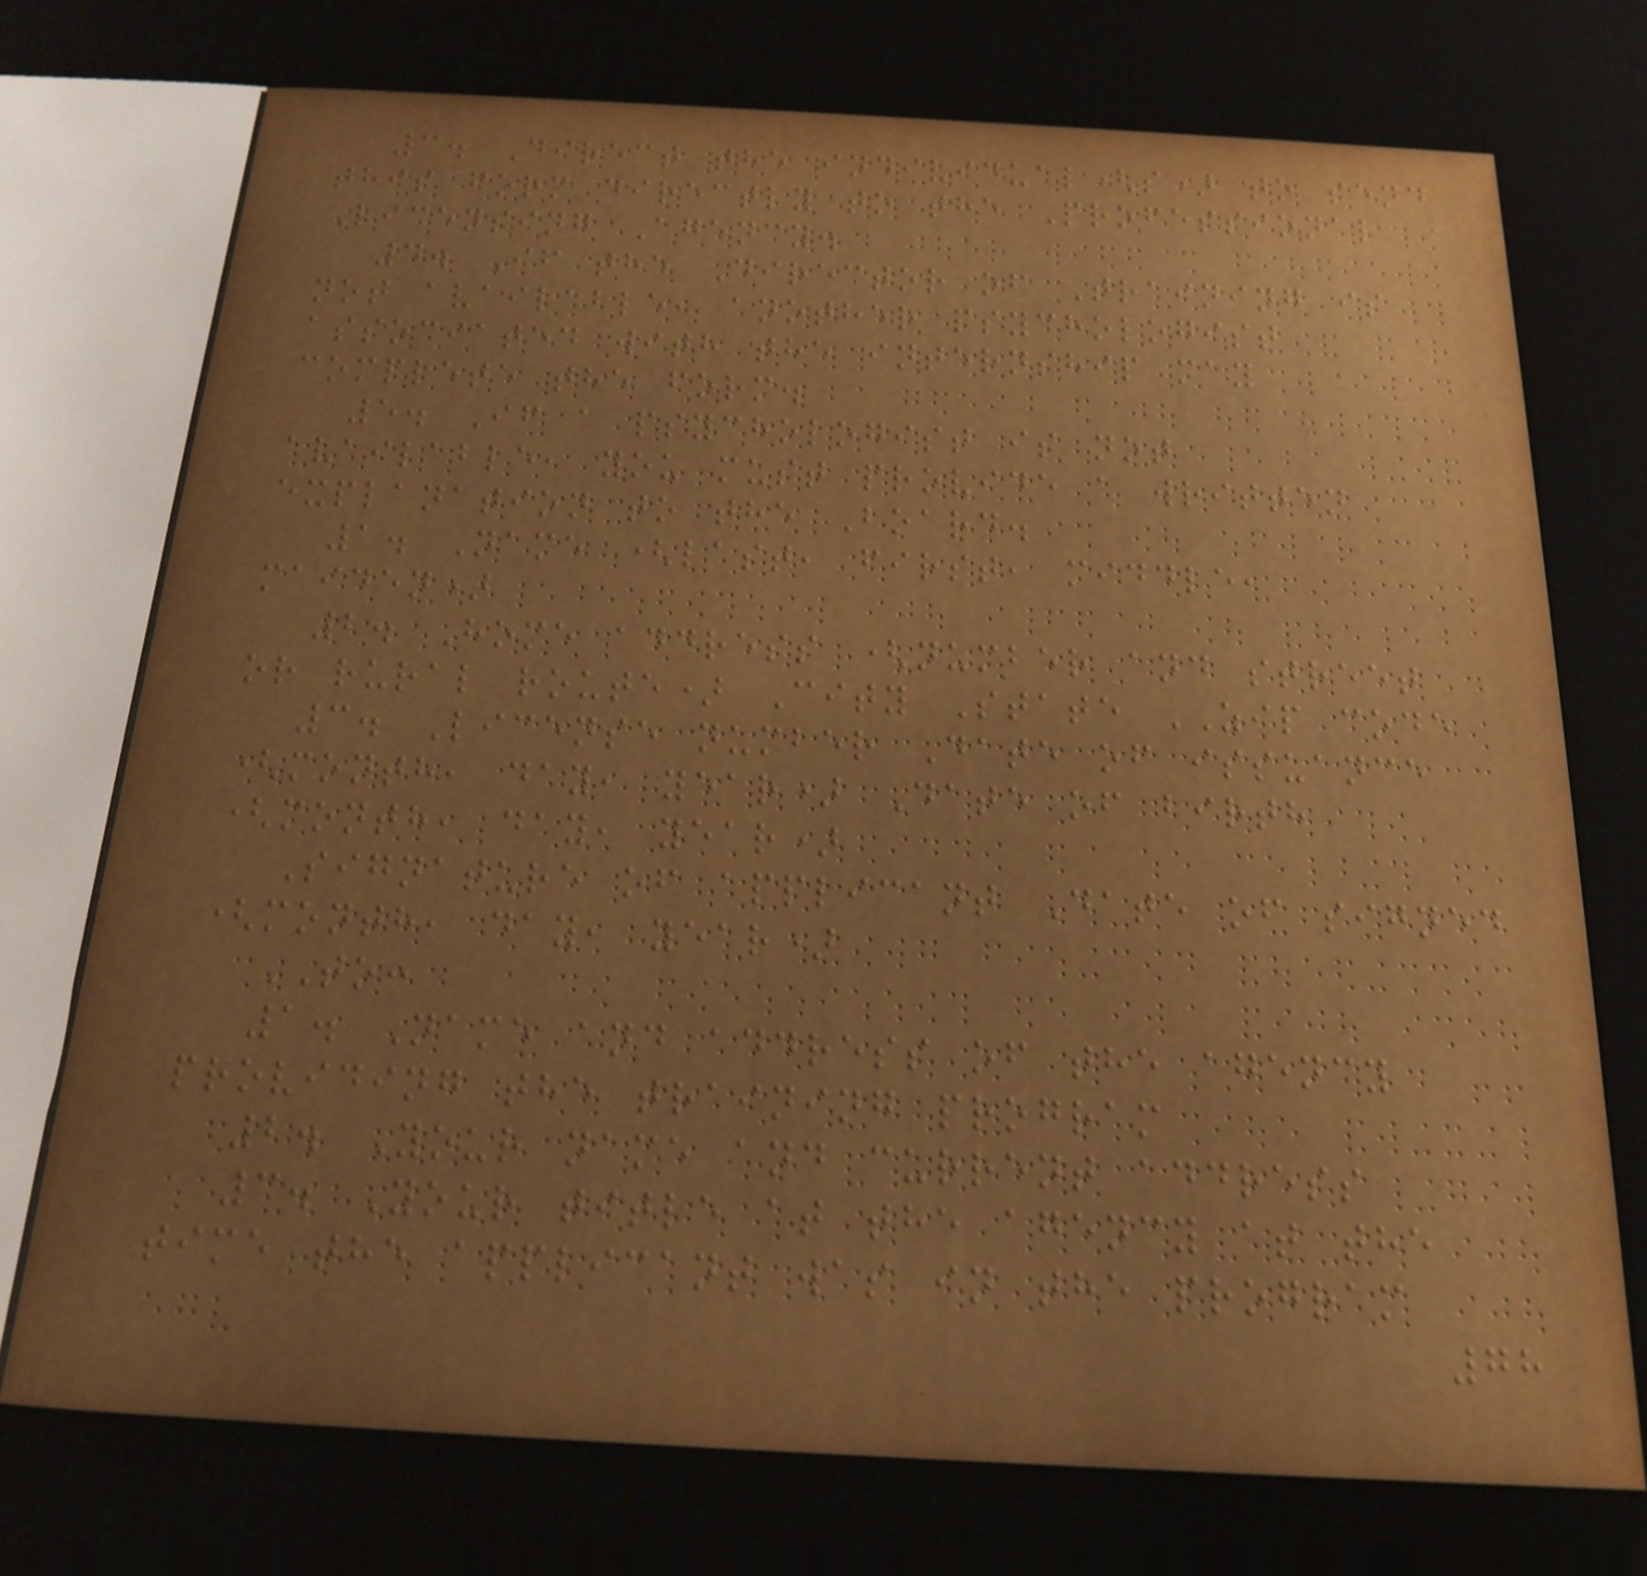3. Direct the individual(s) to send
this form directly to the Professional
Licensing Agency.
4. If the Director of Training is
not available, another psychologist
associated with the internship may
complete the form.
5. If a psychologist is not
available, you must provide a written
explanation to the Board.
1. Name (last, first, middle,
maiden)
2. Home address (number and street
or rural route) City State ZIP code
3. License number Date of issuance
(month, day, year) Date of birth
(month, day, year)
Signature of applicant Date of signed
(month, day, year)
TO:
1. Name and address of the agency
providing the training program
2. Your name and current address
3. Your title at the agency at the
time the applicant was in the program
78
